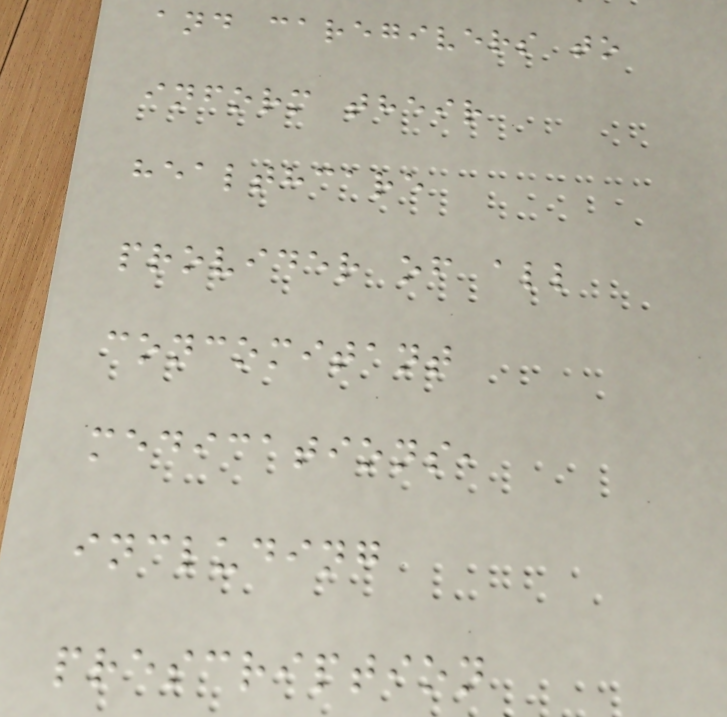and caregivers to
inform their
healthcare
provider of all
concomitant
medications,
including
prescription
